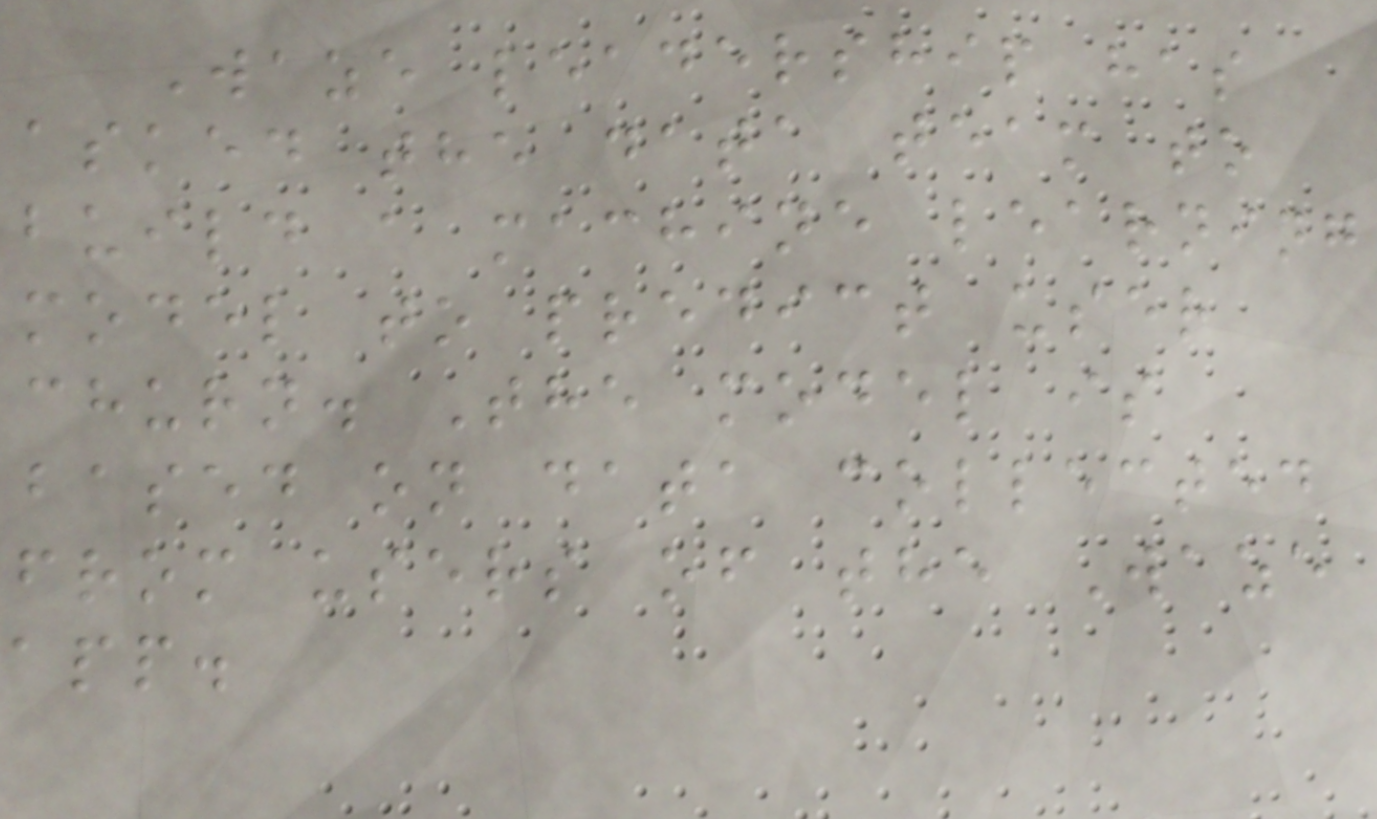Waze leadership has
asked the data team to
build a machine learning
model to predict user
churn. The model is
based on data collected
from users of the Waze
app.
